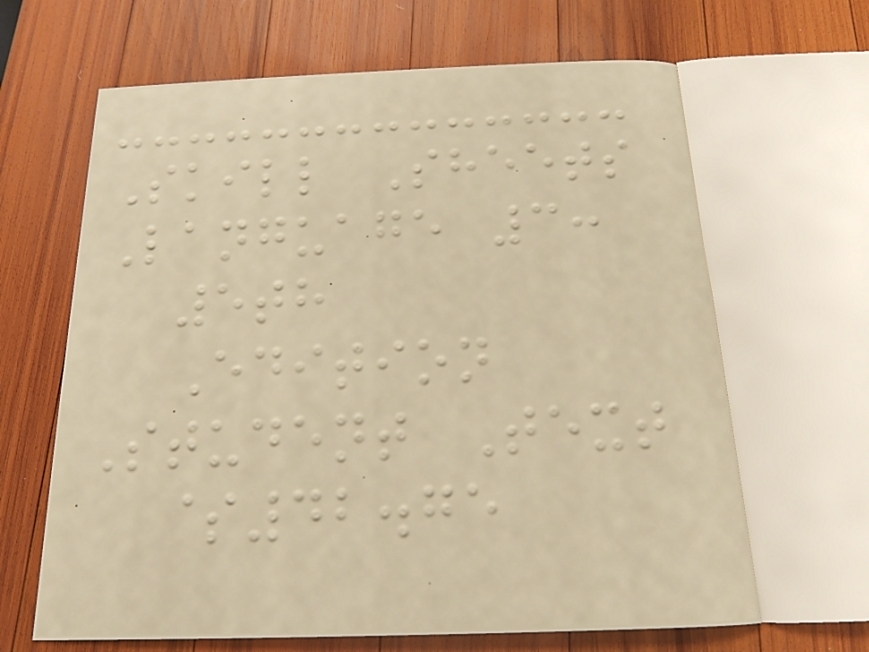Skill Sheets
Language 3:
5th
Edition
Student Text
$42.75
